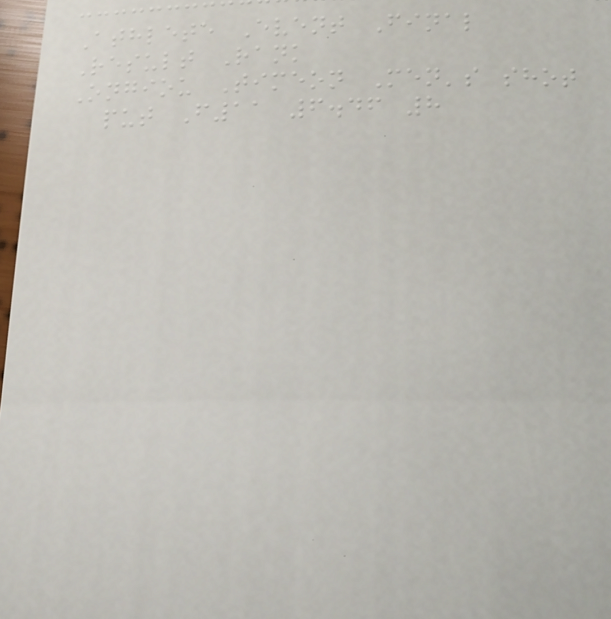Athlete Event Final
Result Rank
Ongiou Timeon Men's shot
put F11 6.46 8
